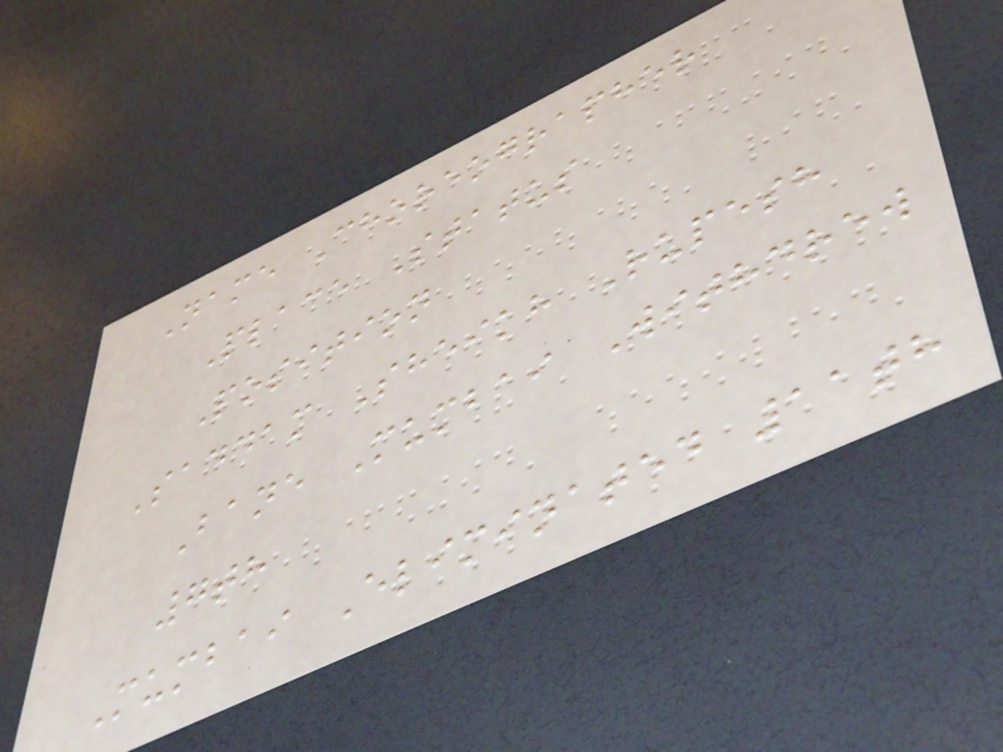Name Choreographer
Place Status
Position
Saddam Sheikh Rupesh
Bane Mumbai Withdrew
7th
Mumbai Eliminated 11th
